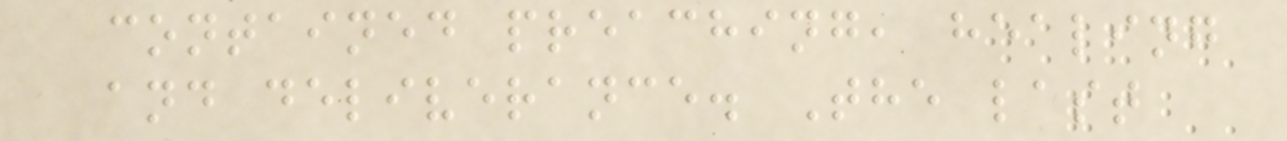contained preaching, healing
and deliverance. The last
